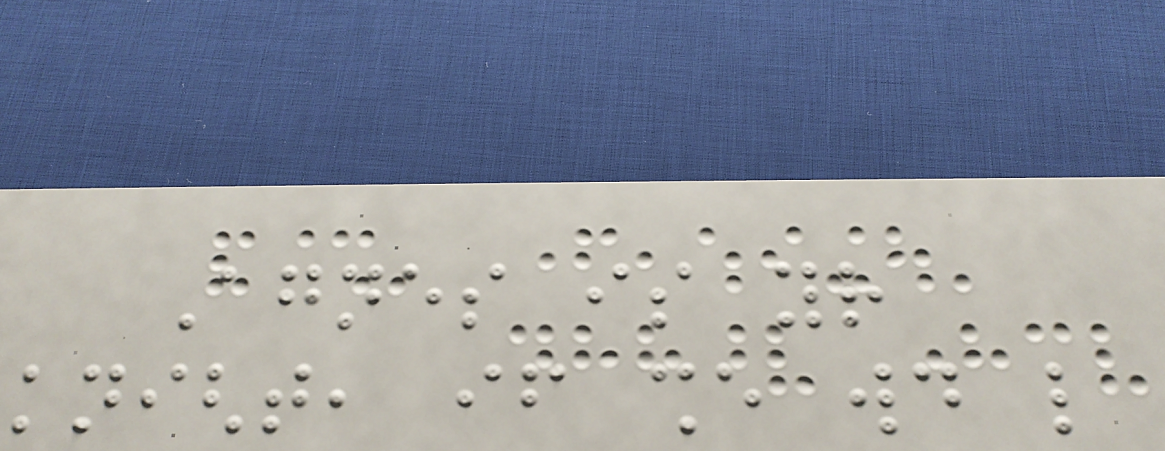Agnes is your
knight, if she would like
